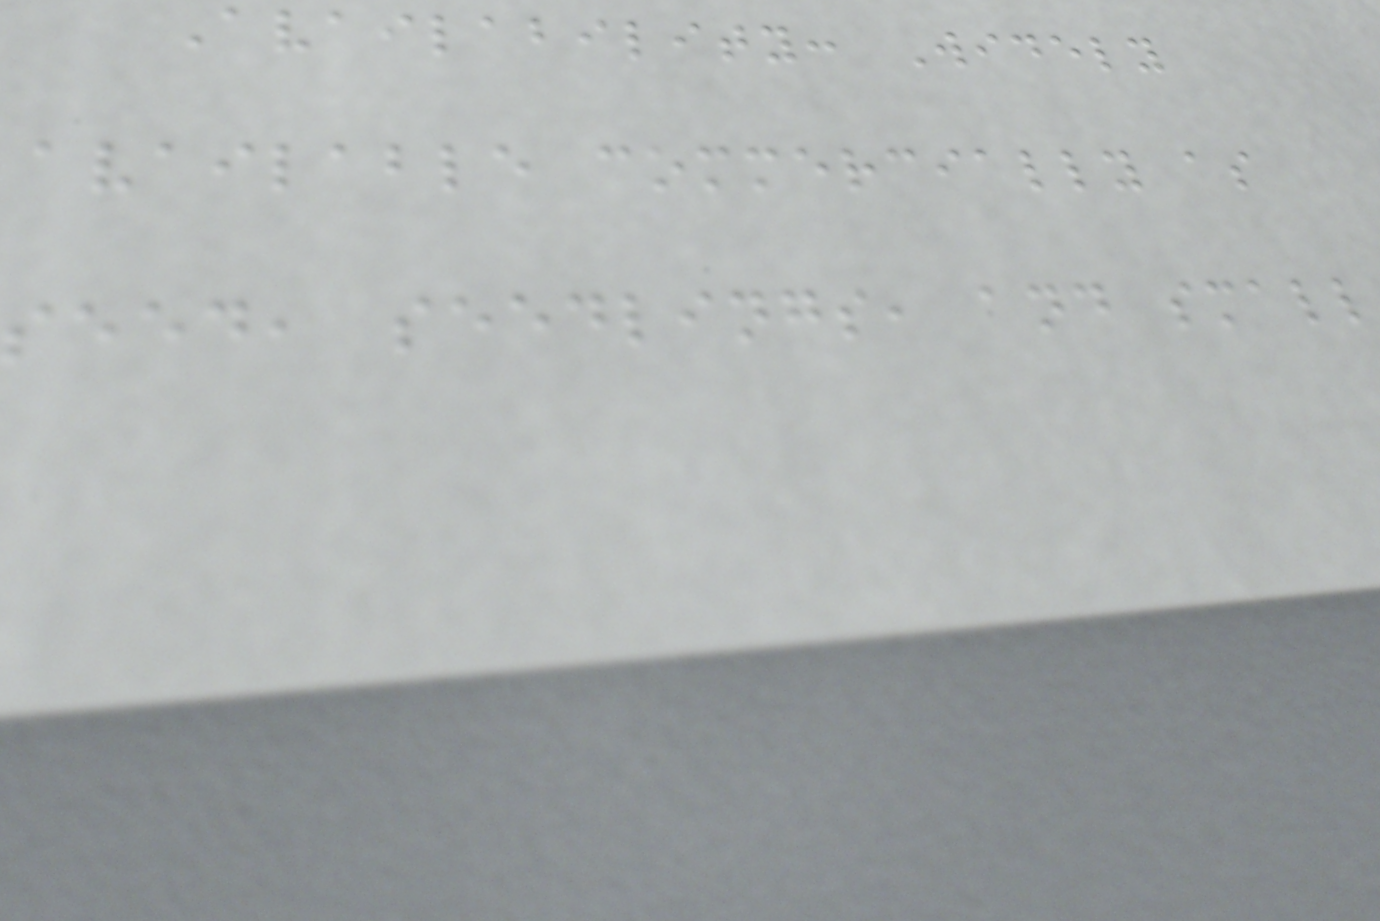Availability: Widely
available commercially as
seed, seedlings, and small
